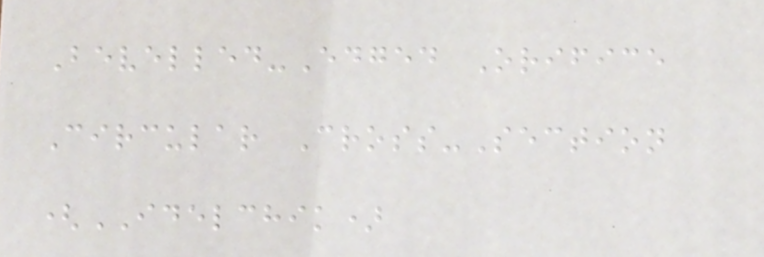Bevelled-Edged Orifice
Circular Cross-Section
(IDELCHIK)
